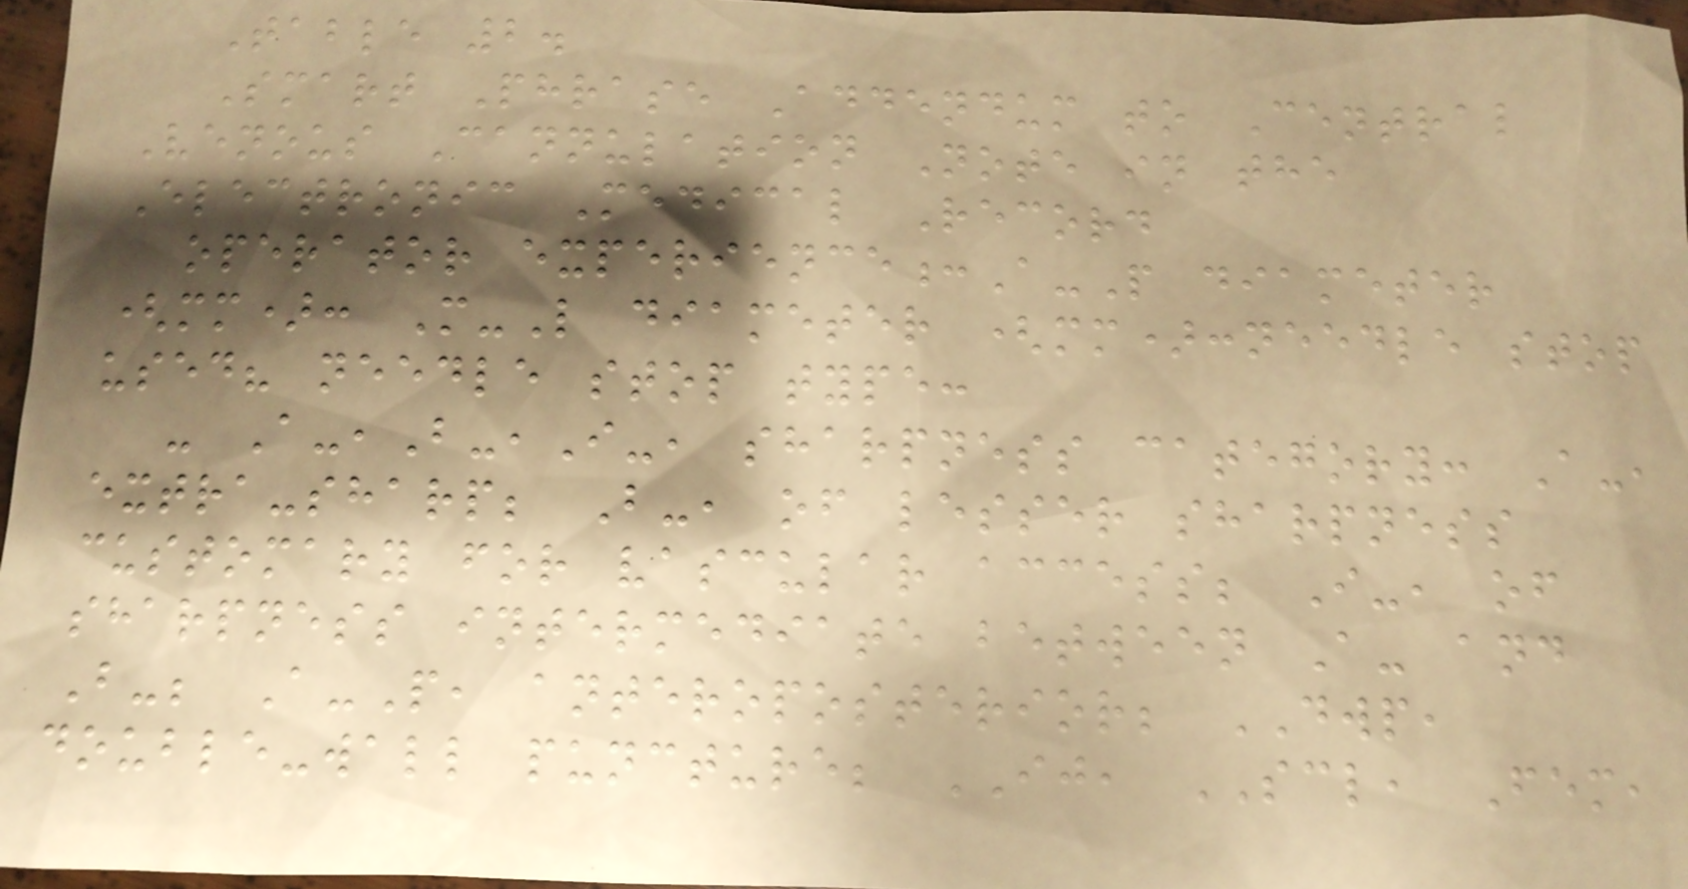Table 2.
Smart Phrase Addendum to Central
Venous Cannulation Note in the
Electronic Medical Record
operator experience:A-P diameter
(mm): M-L diameter (mm):needle stop
used? needle stop type:
- A-,B-,I-, sharpness category: A-,
extra-sharp; B-, of lesser sharpness
customary for vascular access; I-, of
sharpness intermediate between A- and
B-; A-P, anteroposterior; DWP,
double-wall puncture; IJ, SCL, Fem,
